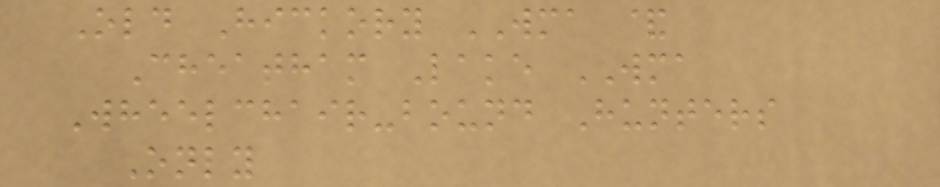Old Hickory WMA &
Cheatham Lake WMA
Wheelchair-bound Hunters
Only
